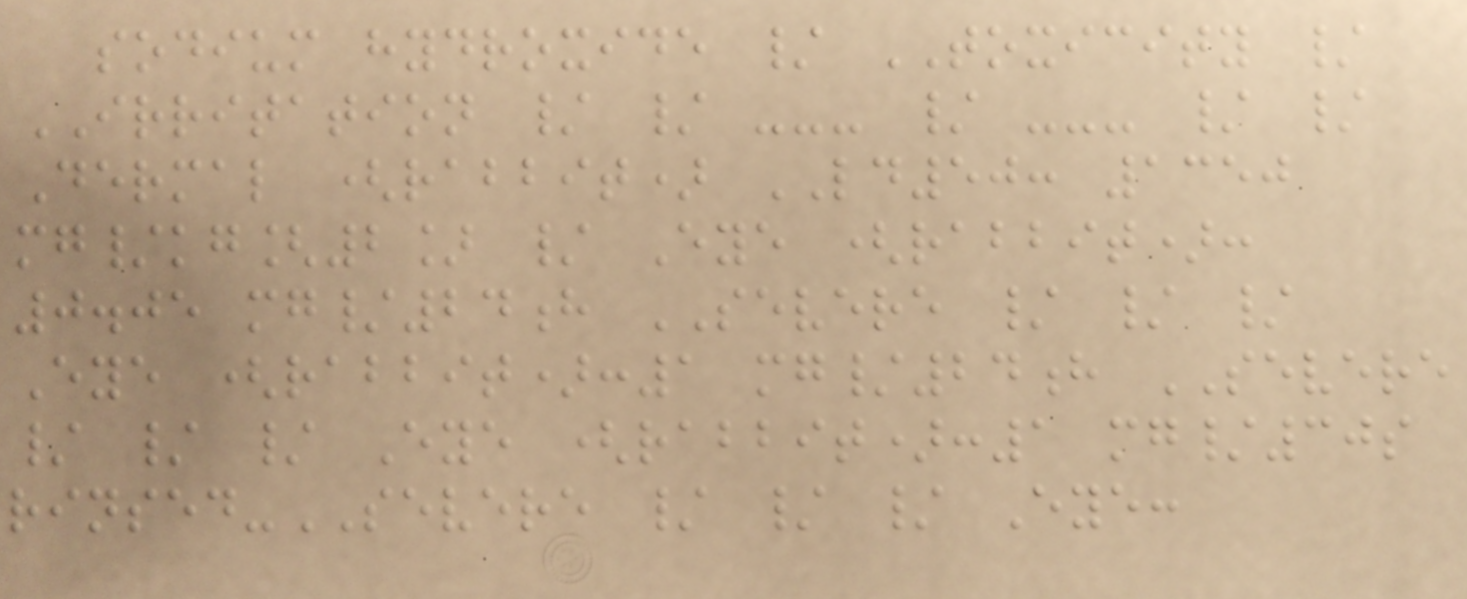sodium hydroxide / TOXICITY /
IRRITATION / / --- / --- / /
Dermal (rabbit) LD50: 1350
mg/kg[2] / Eye (rabbit):
0.05 mg/24h SEVERE / / /
Eye (rabbit):1 mg/24h SEVERE
/ / / Eye (rabbit):1 mg/30s
rinsed-SEVERE / / / Eye:
